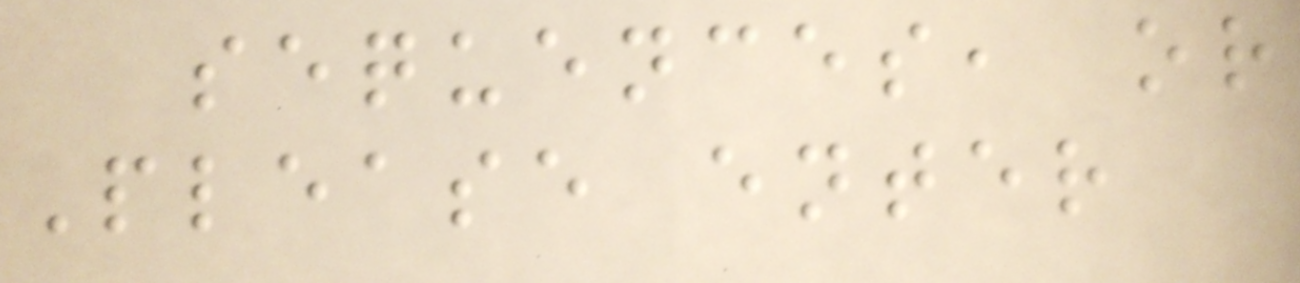sequences, or
Please enter
